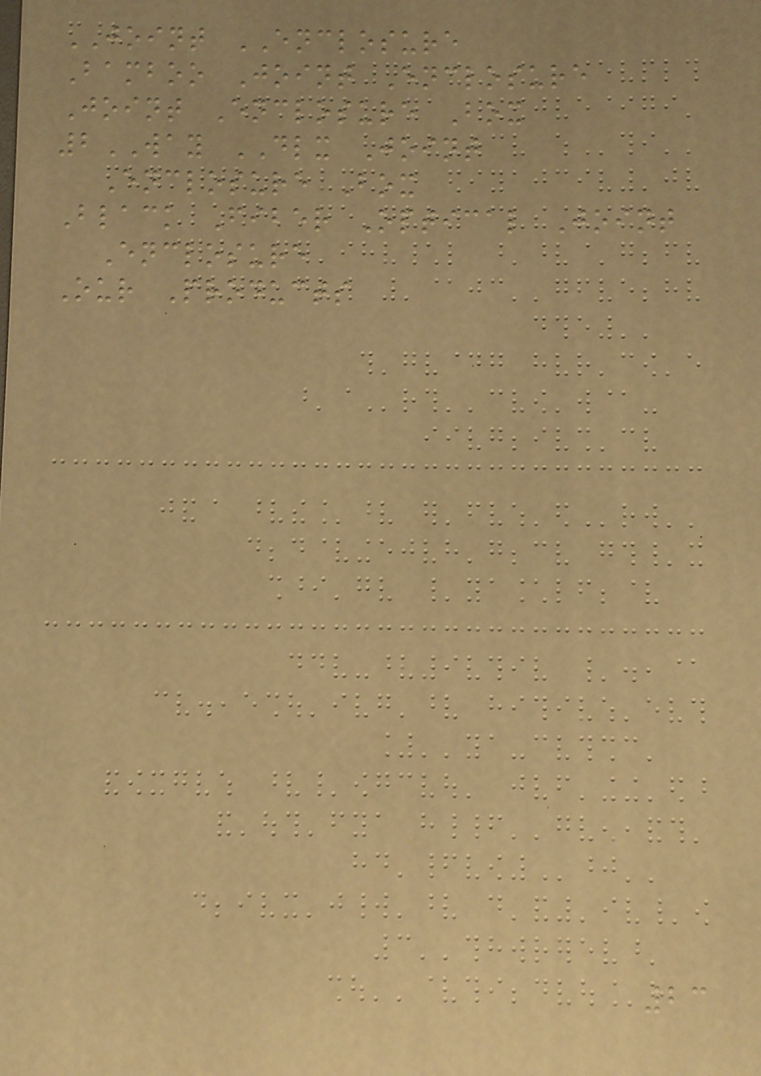JOINT ENCLOSURE
Bamboo Joint Enclosure
Joint Enclosure Box
2WAY DLX Joint
Enclosure Box
Black Fiber Optical Joint
Enclosure
Our Products
23
